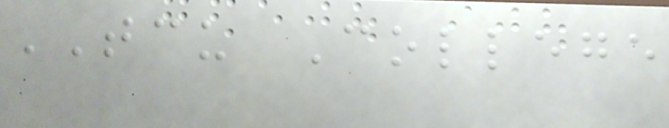TCU College
